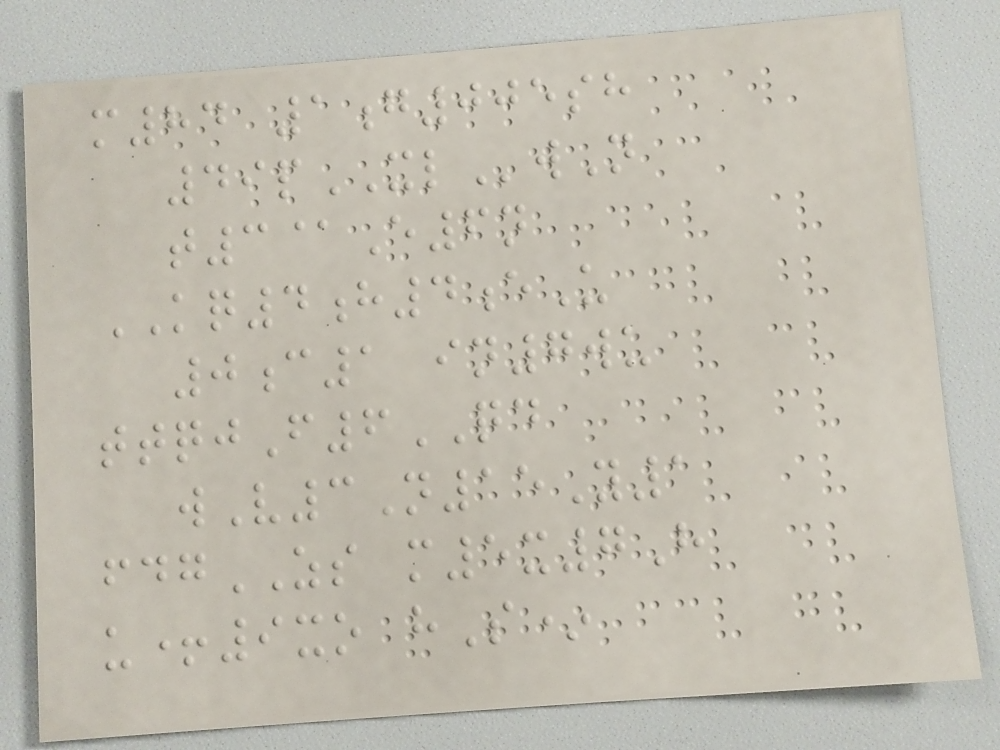m84 1g005sh
49pXLwN
t3@E6n
KQ4h4eU
0c1 in7wu
ttqjF6QD
wV3N15Y1
fdgZS m5x7H
u+9xo hS*
